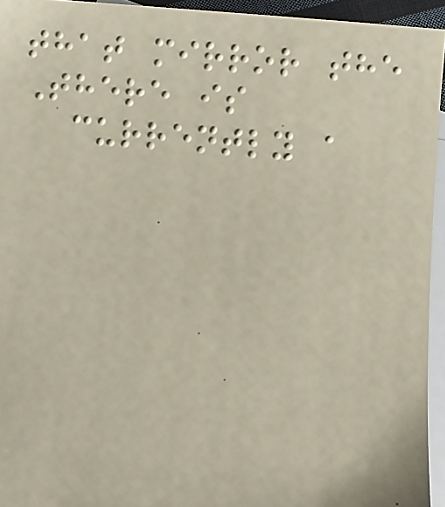that mirror the
There is
currently a
